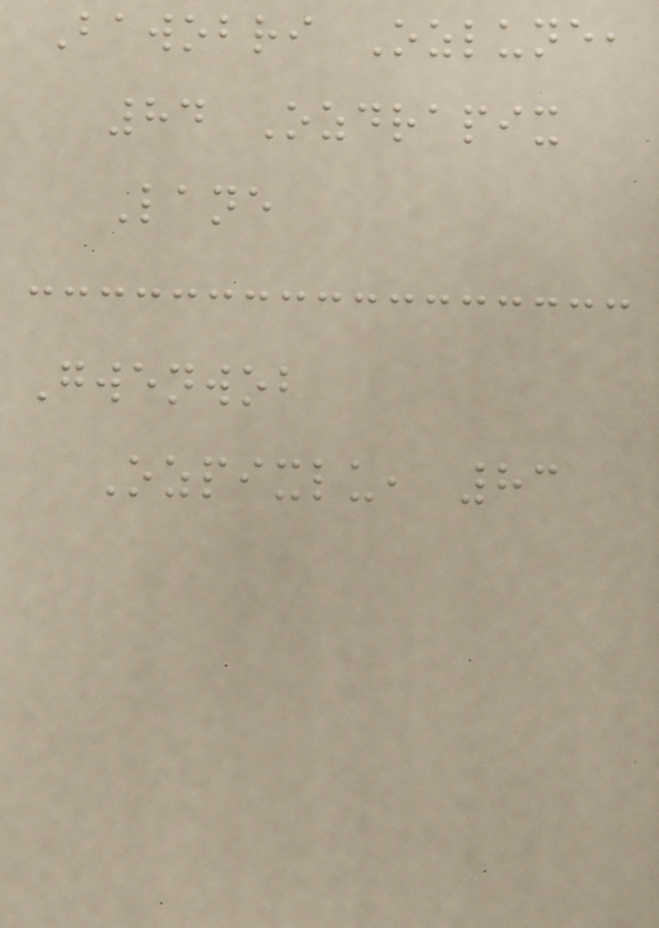Bawobri Ozlune,
84 Ozdrapix
Lane
Gwenwob
Ozpixlu, 83
